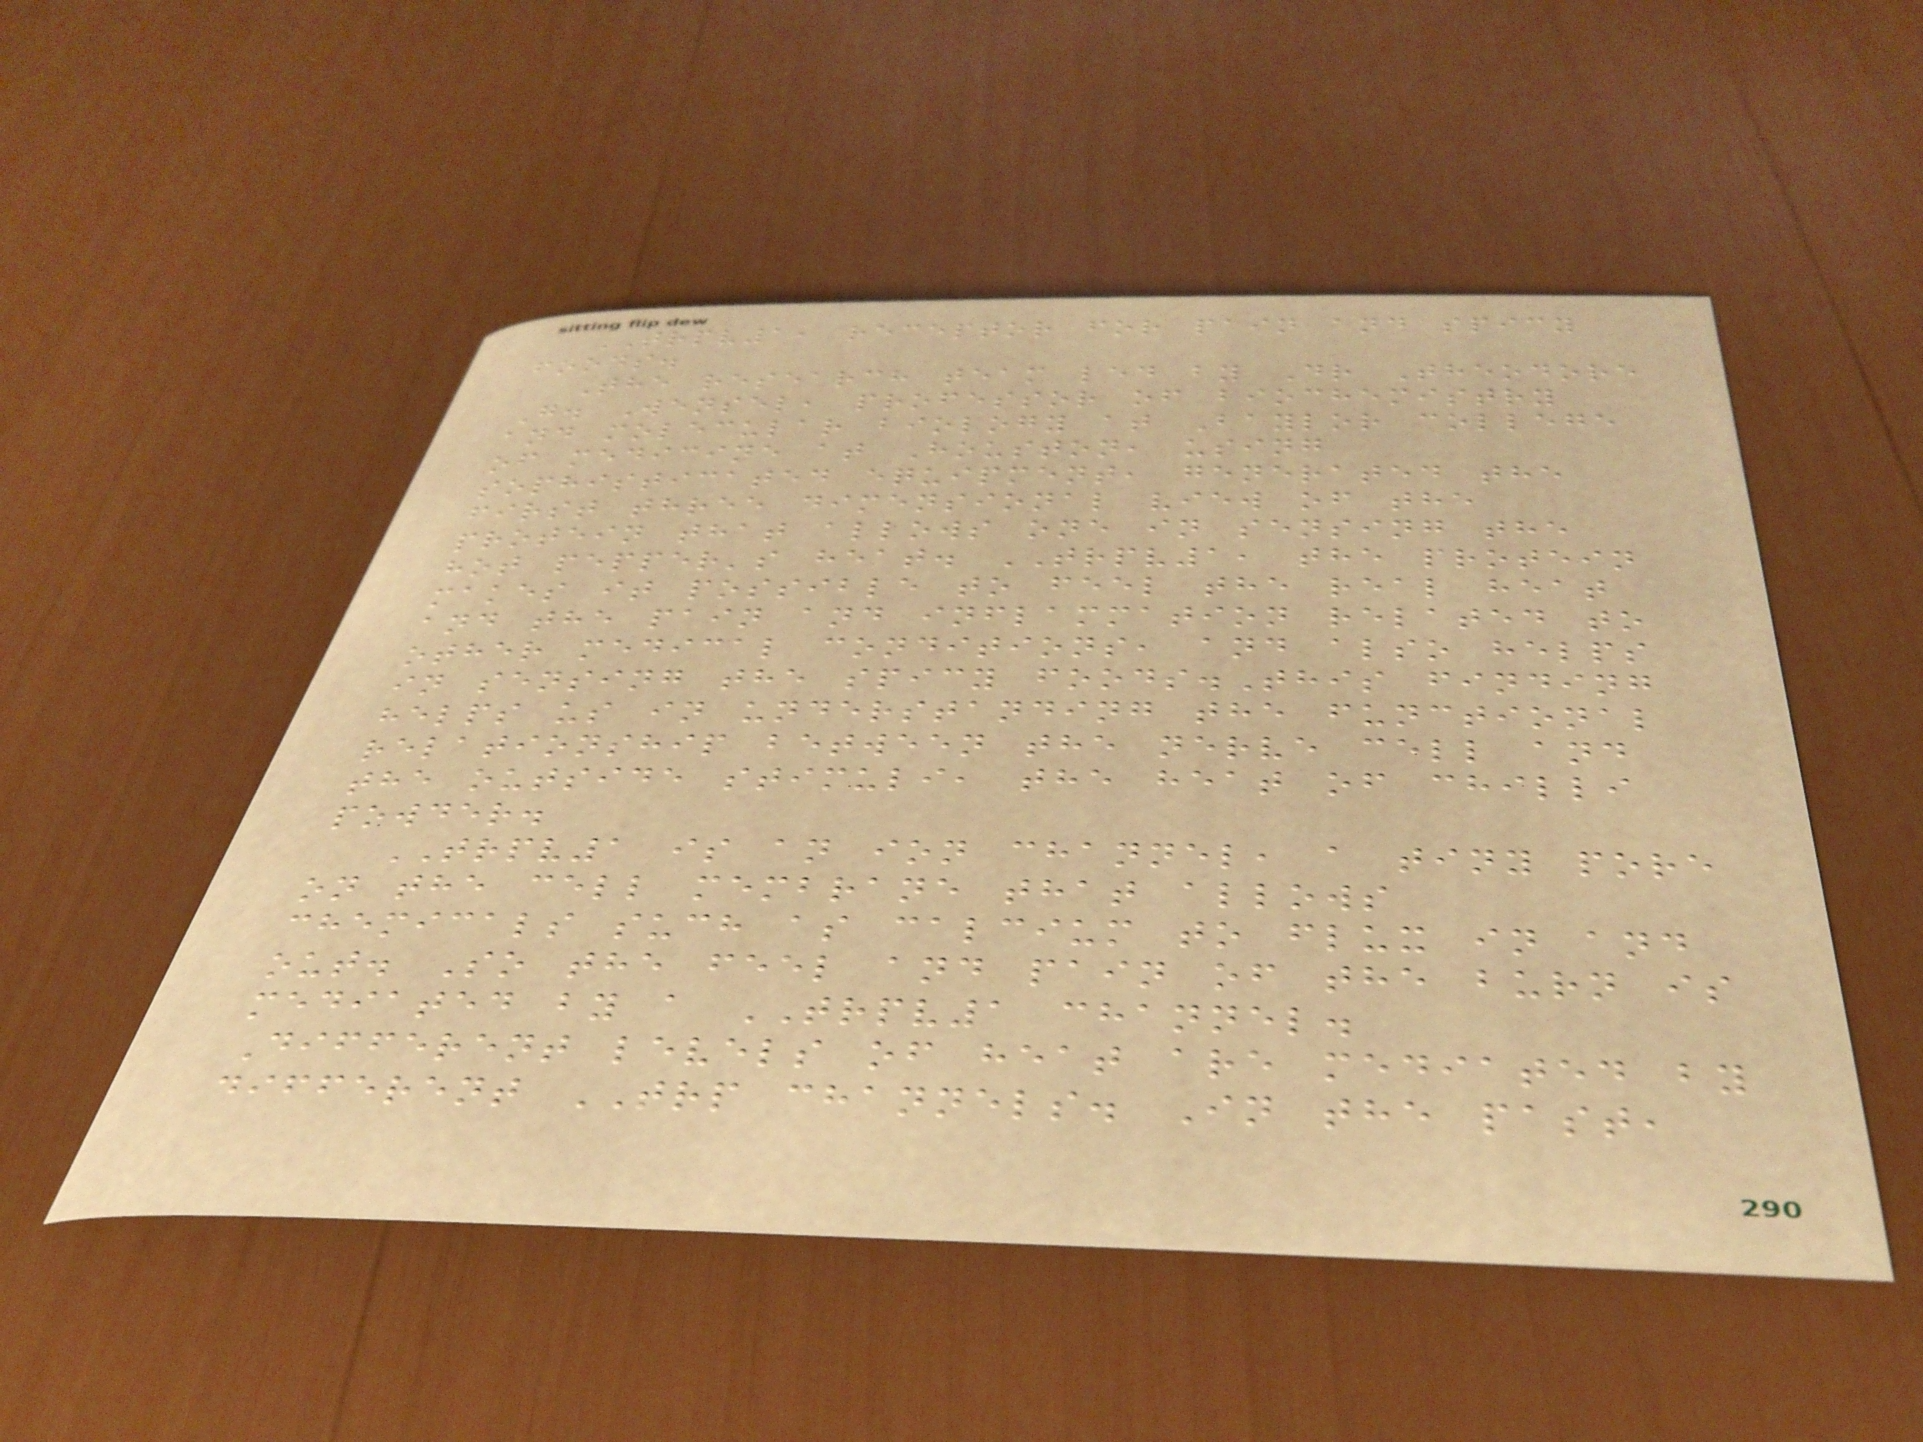TRPV1, receptor for pain and spicy
foods.
The research team led by Dr Theodore
G. Wensel, professor of biochemistry
and molecular biology at Baylor college
of medicine at Houston, using
sophisticated equipment, generated the
first three dimensional view of the
protein that allows one in sensing the
hot pepper's heat. TRPV1, the protein
makes it possible to feel the real heat
and the pain and inflammation related to
other medical conditions, and also helps
in sensing the spicy foods.This finding
helps us in understanding the functional
relationship between the nerve cell and
the outside stimuli, the heat of chilli
powder.
TRPV1 is an ion channel, a tiny pore
on the cell membrane that allows
chemicals such as calcium to flux in and
out. So the feel and pain of the burn is
mediated by a TRPV1 channel.
Different levels of heat are mediated by
different TRP channels. In the past,
